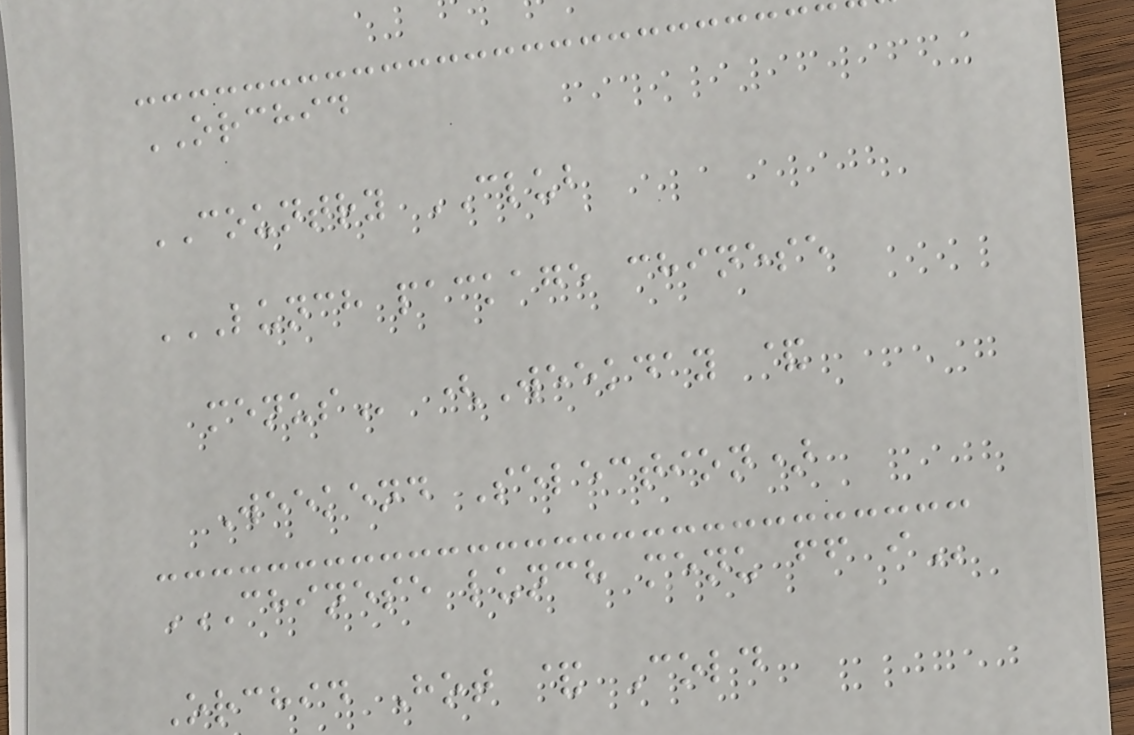ORCHID
COUNTRY CLUB
LUNCH PACKAGE CHINESE
MENUS (Weekday &
Weekend Selection)
CHINESE LUNCH MENU FF I
Orchid Hot & Cold
